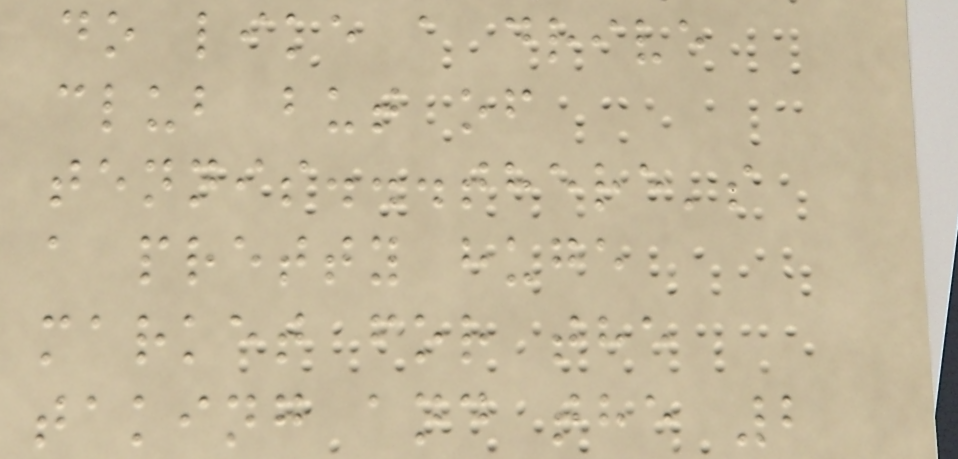do like a drive
club but of
tennis...there's
a pretty huge
market for the
taking and the 2
